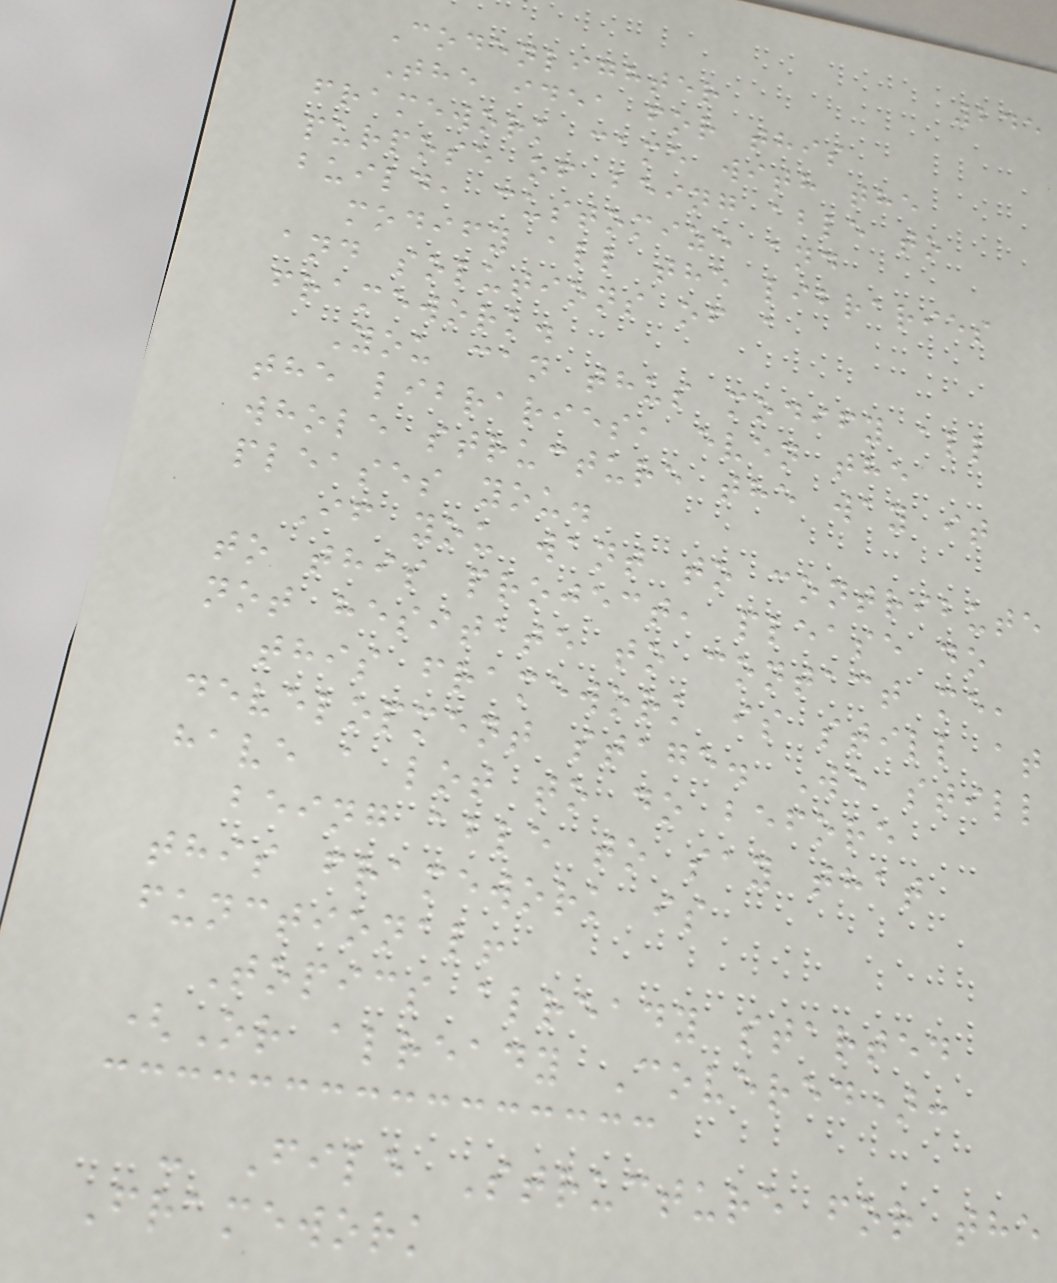245
Codenlighter
The idea for this
framework came with the
purpose of being able to
build, customize and
modify all the libraries
and solutions of a
framework.
You can thus modify all
the libraries, even the
whole structure the way it
pleases you.
If you want to contribute
to this project, please do
not hesitate to contact me,
this framework is still at
development stage. We still
have a lot to do before
being able to say that
this framework is
functional!
Topics already started
(Or already Covered):
- File Structure for the
Framework
